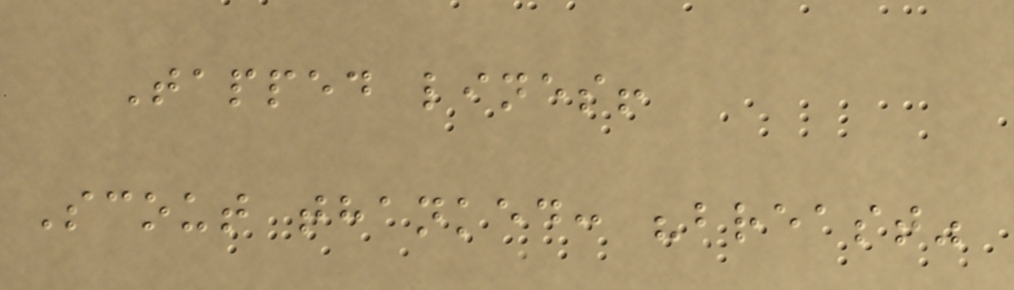Tapped lines!
Scout thanked: "breast"
